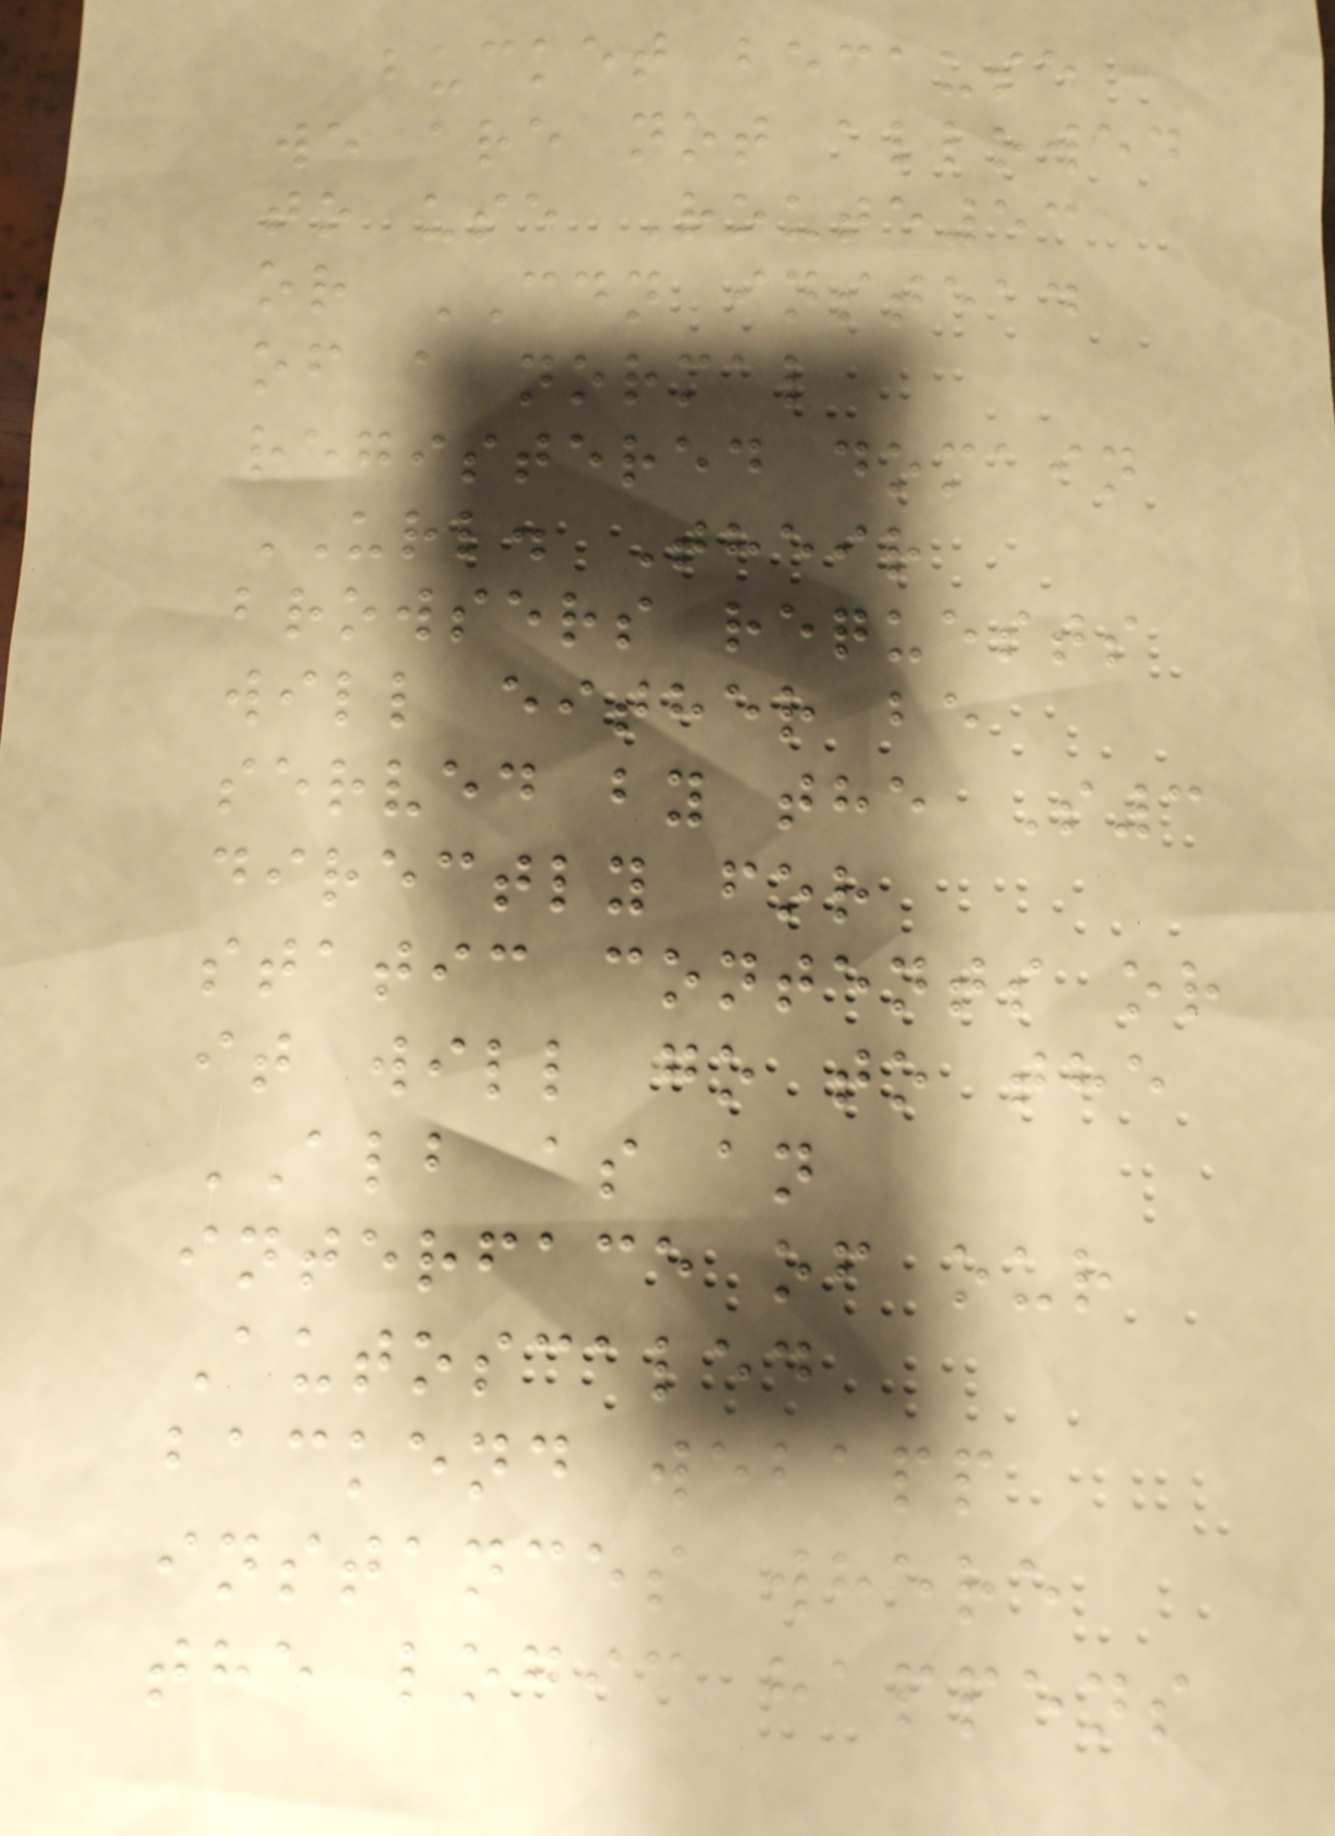bucket because
we are not allowed
to use Route53
or CDN instead
of a normal
registered domain
URL. Their
browsers requests
will either be
served by the S3
directly for
static contents or
it will go to the
ALB as an
interface of our
Autoscaled
backend webapp
instances where
the logic happens
